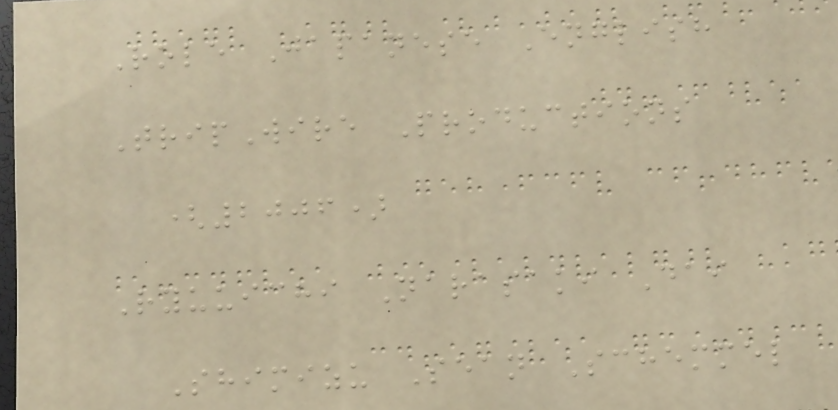Role Japanese English
TripWire Productions
(2006)
Ryuuichi Narasaki Dai
Shimizu Sean Schemmel
